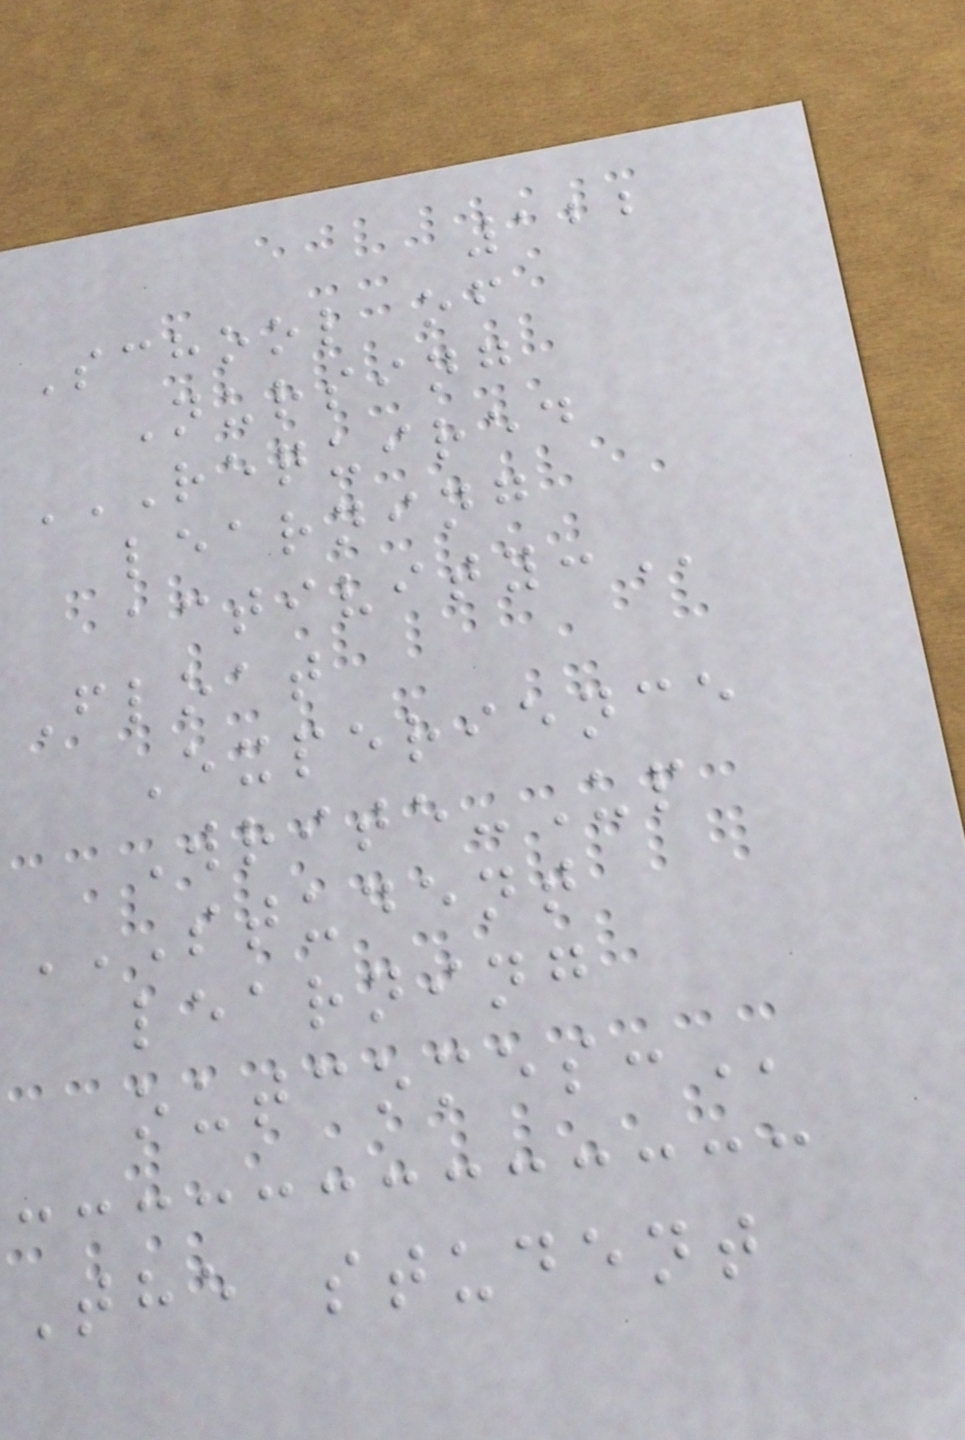122
School of
Nursing
REQUIRED
LEARNING
ACTIVITY:
Float
Experience
Write-Up
STUDENT
LEARNING
OUTCOMES:
The student
